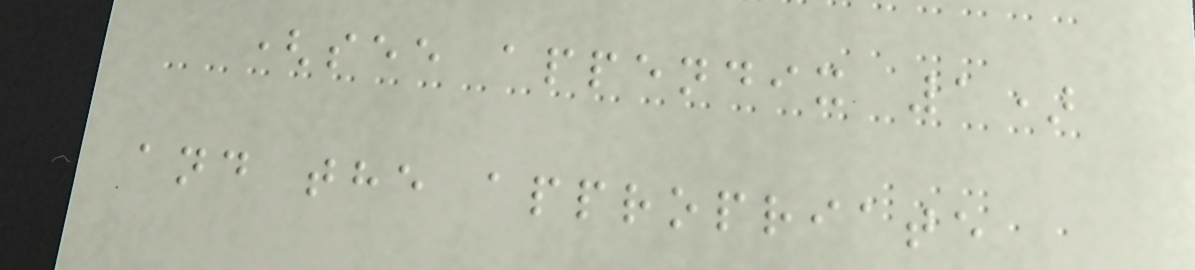(see appendix 1)
and the appropriate
